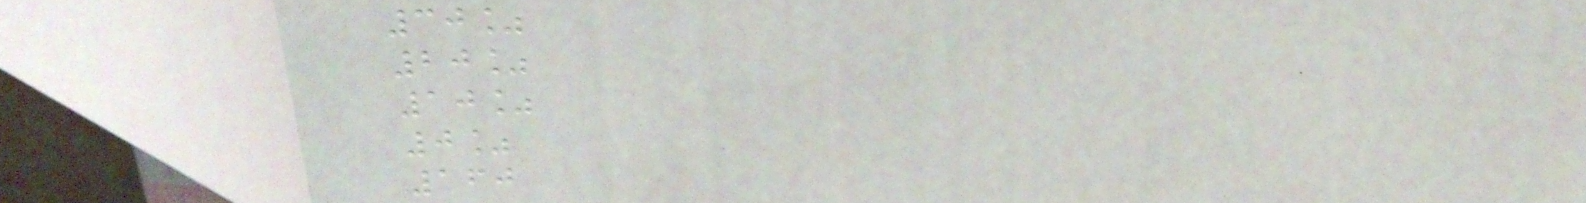30%
20%
10%
0%
160
